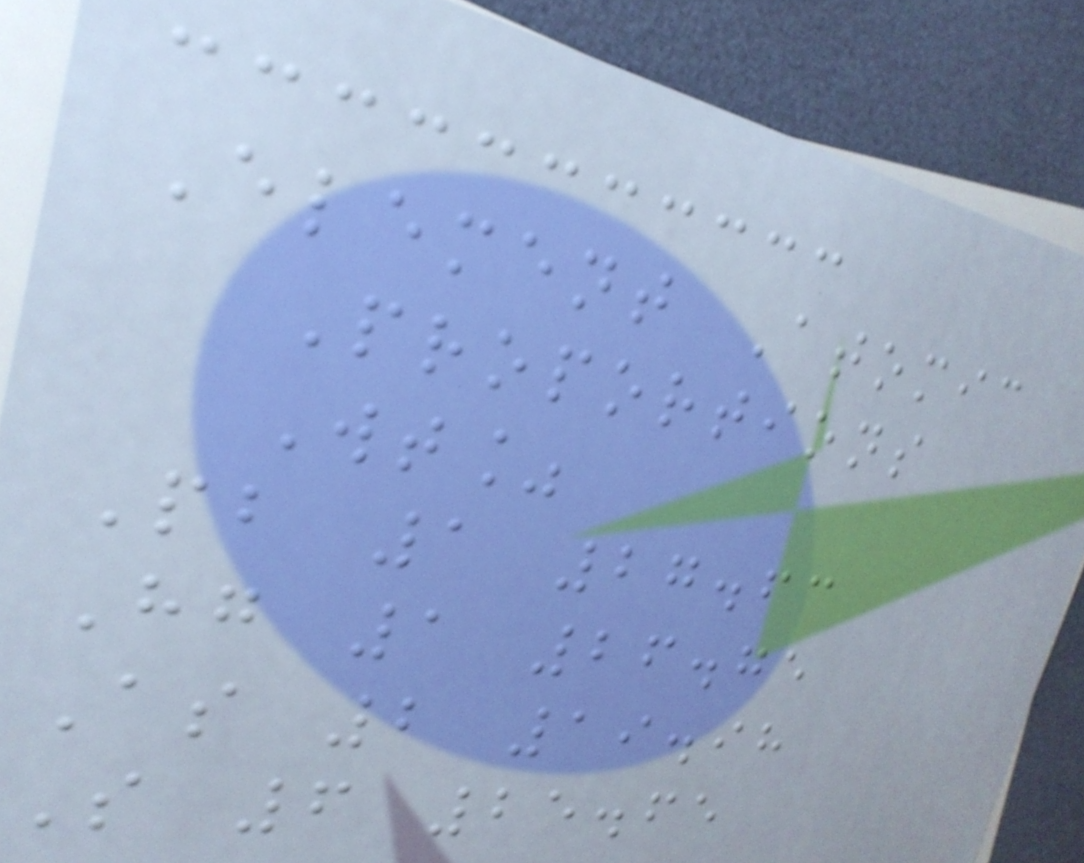Element Atomic
Proportions
Wt%
Pb 1 27.63
Hg 1 26.75
As 2 19.98
S 6 25.65
